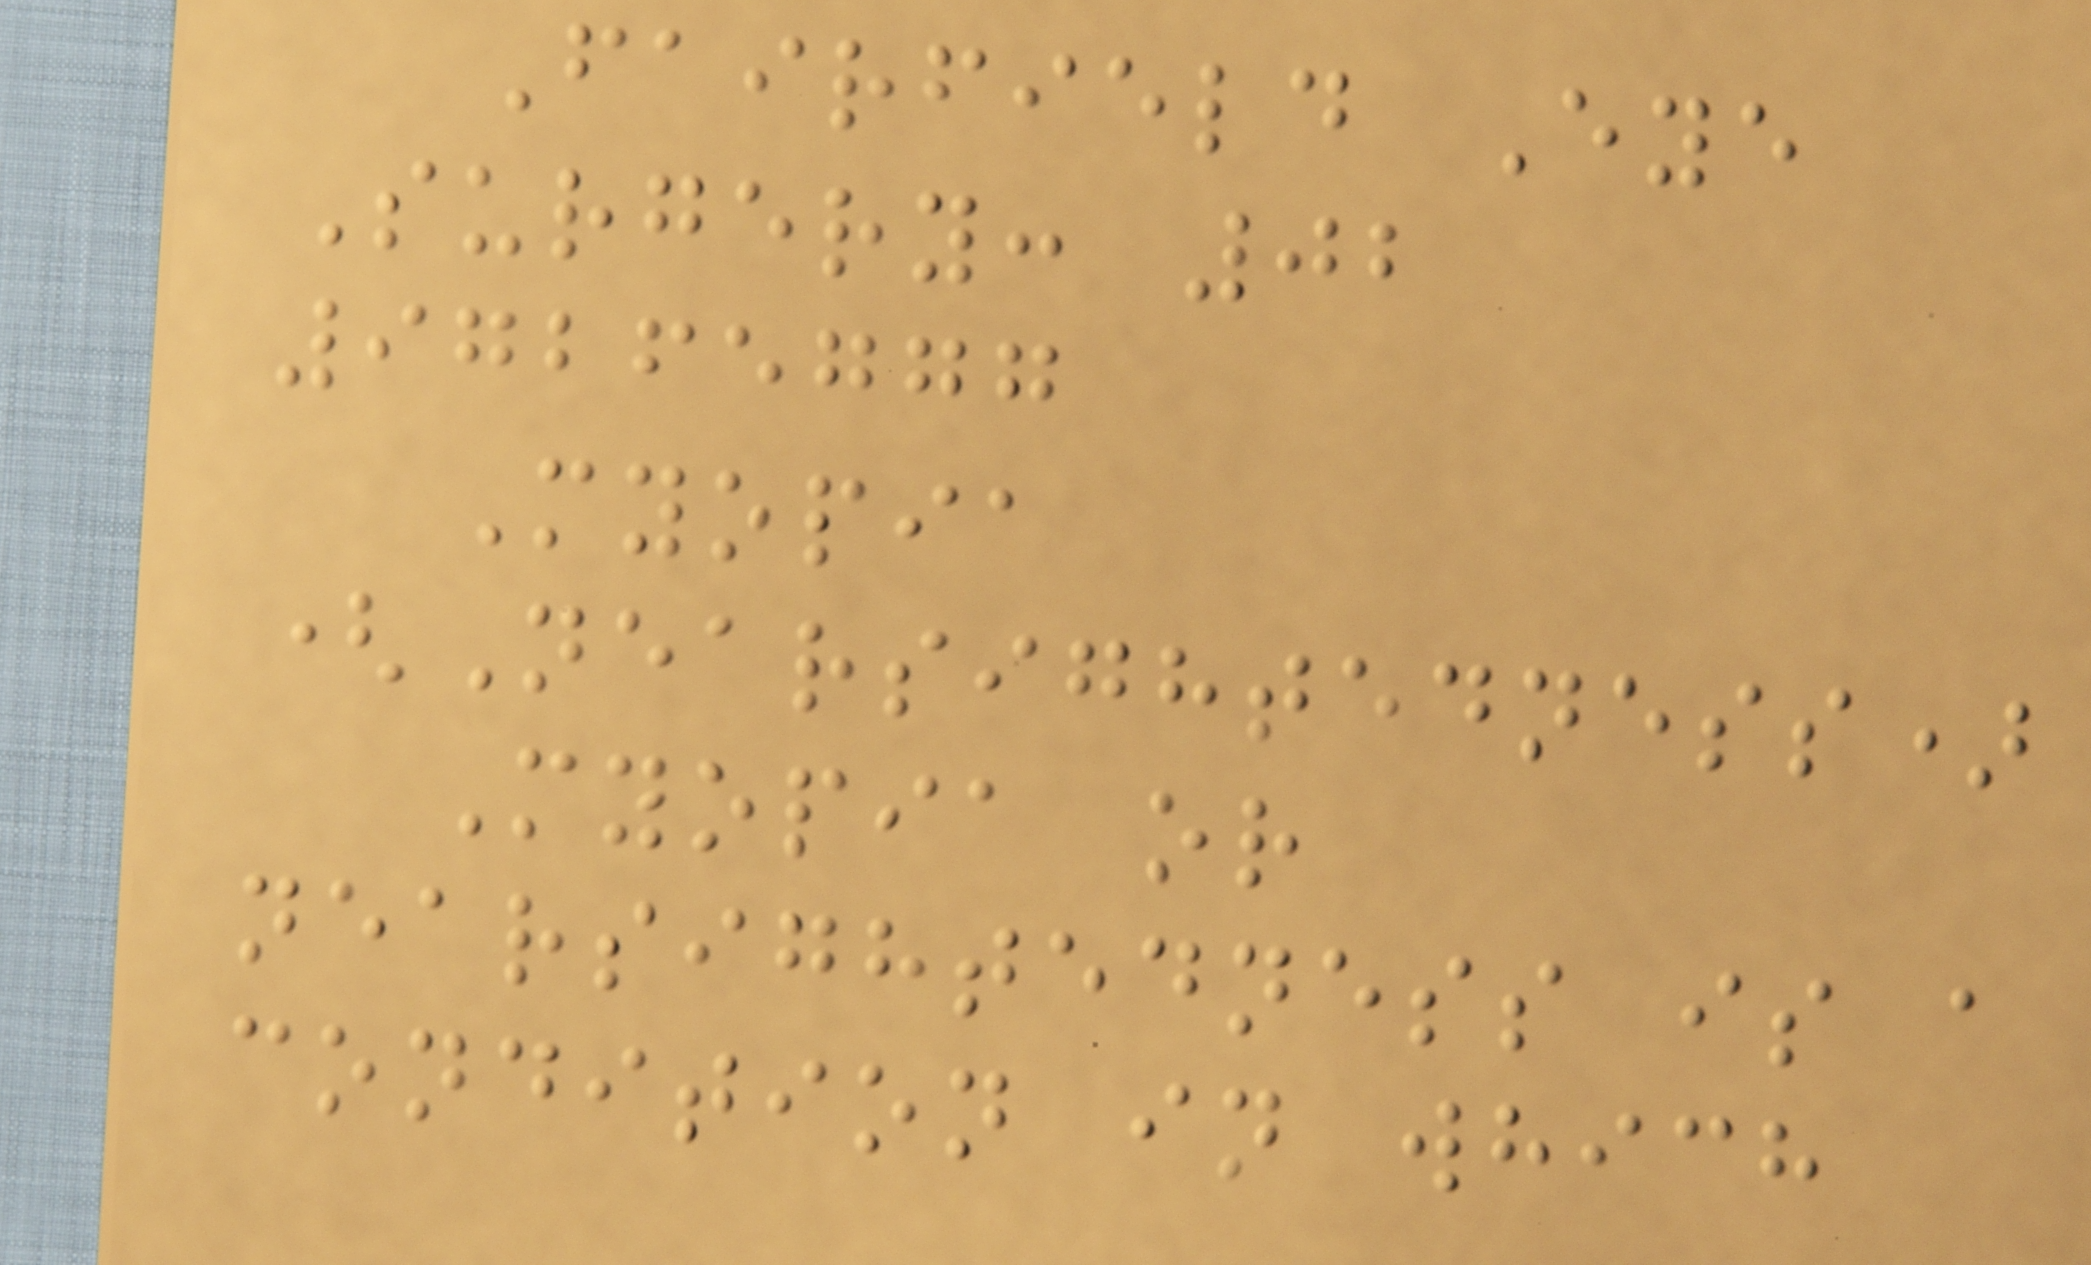Fairfield Eye
Surgery: 02
97265777
Myopia
(Nearsightedness)
Myopia or
nearsightedness is a
condition in which
